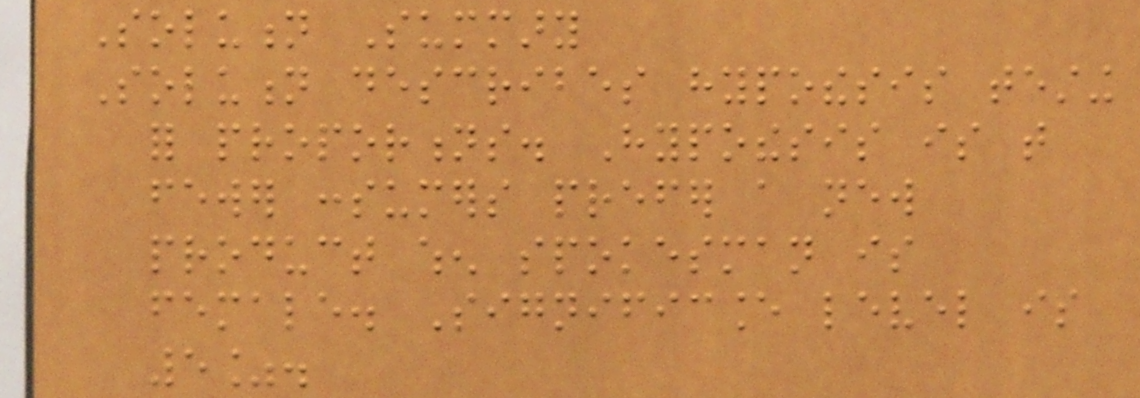Solution Summary
Solution describes hypothesis testing
for proportions. Hypothesis is that
fewer consumers prefer a new
product when spokesman is
female. Significance level is
5%.
